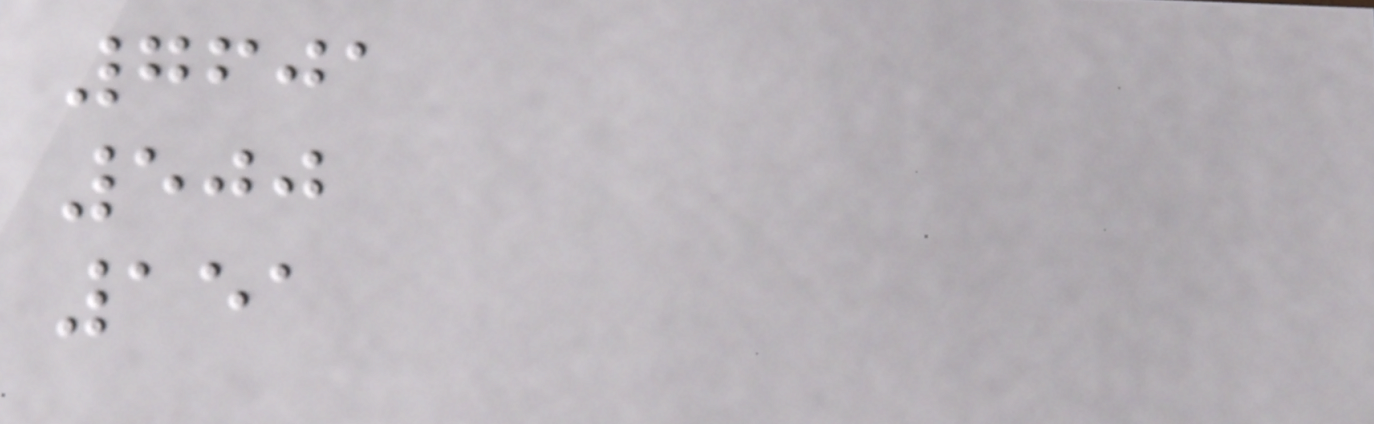7601
500
151
